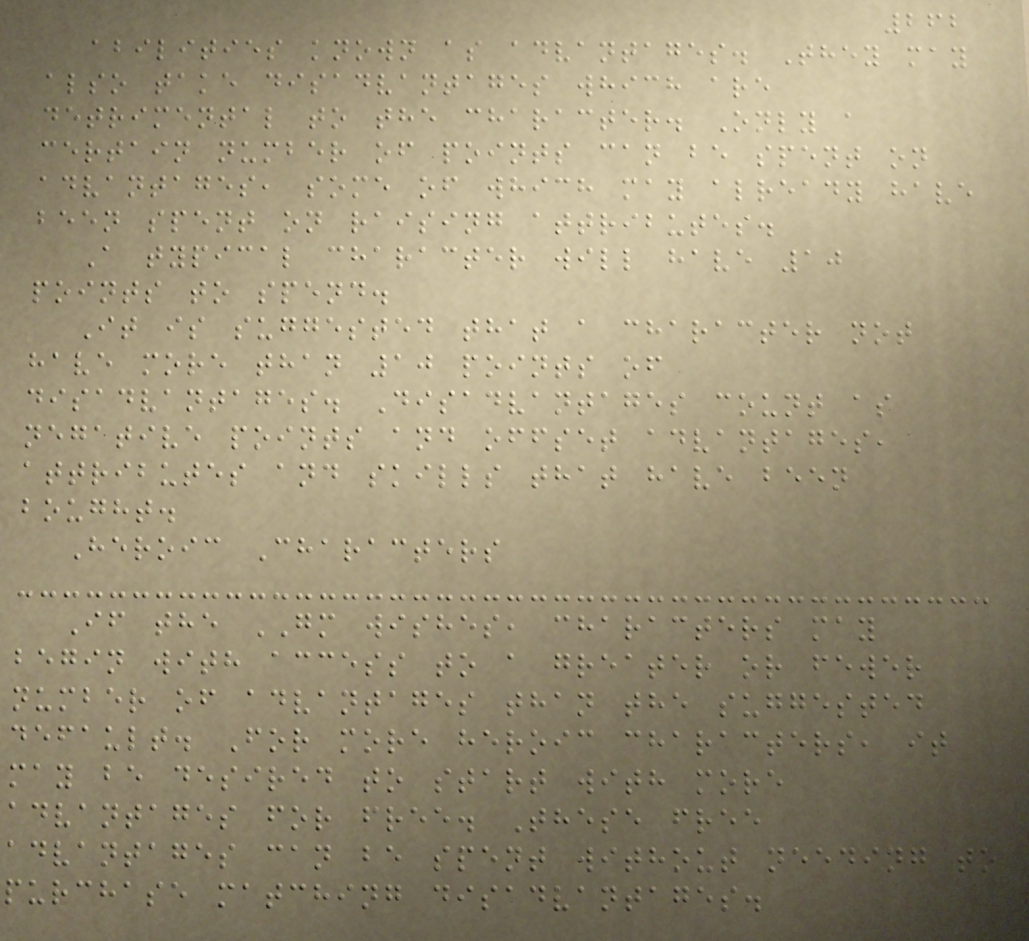262
abilities known as advantages. They may
also take disadvantages which are
detrimental to the character. Only a
certain number of points can be spent on
advantages, some of which may already have
been spent on raising attributes.
A typical character will have 10
points to spend.
It is suggested that a character not
have more than 10 points of
disadvantages. Disadvantages count as
negative points and offset advantages,
attributes and skills that have been
bought.
Heroic Characters
If the GM wishes, characters may
begin with access to a greater or fewer
number of advantages than the suggested
default. For more heroic characters, it
may be desired to start with more
advantages for free. These free
advantages can be spent without needing to
purchase matching disadvantages.
